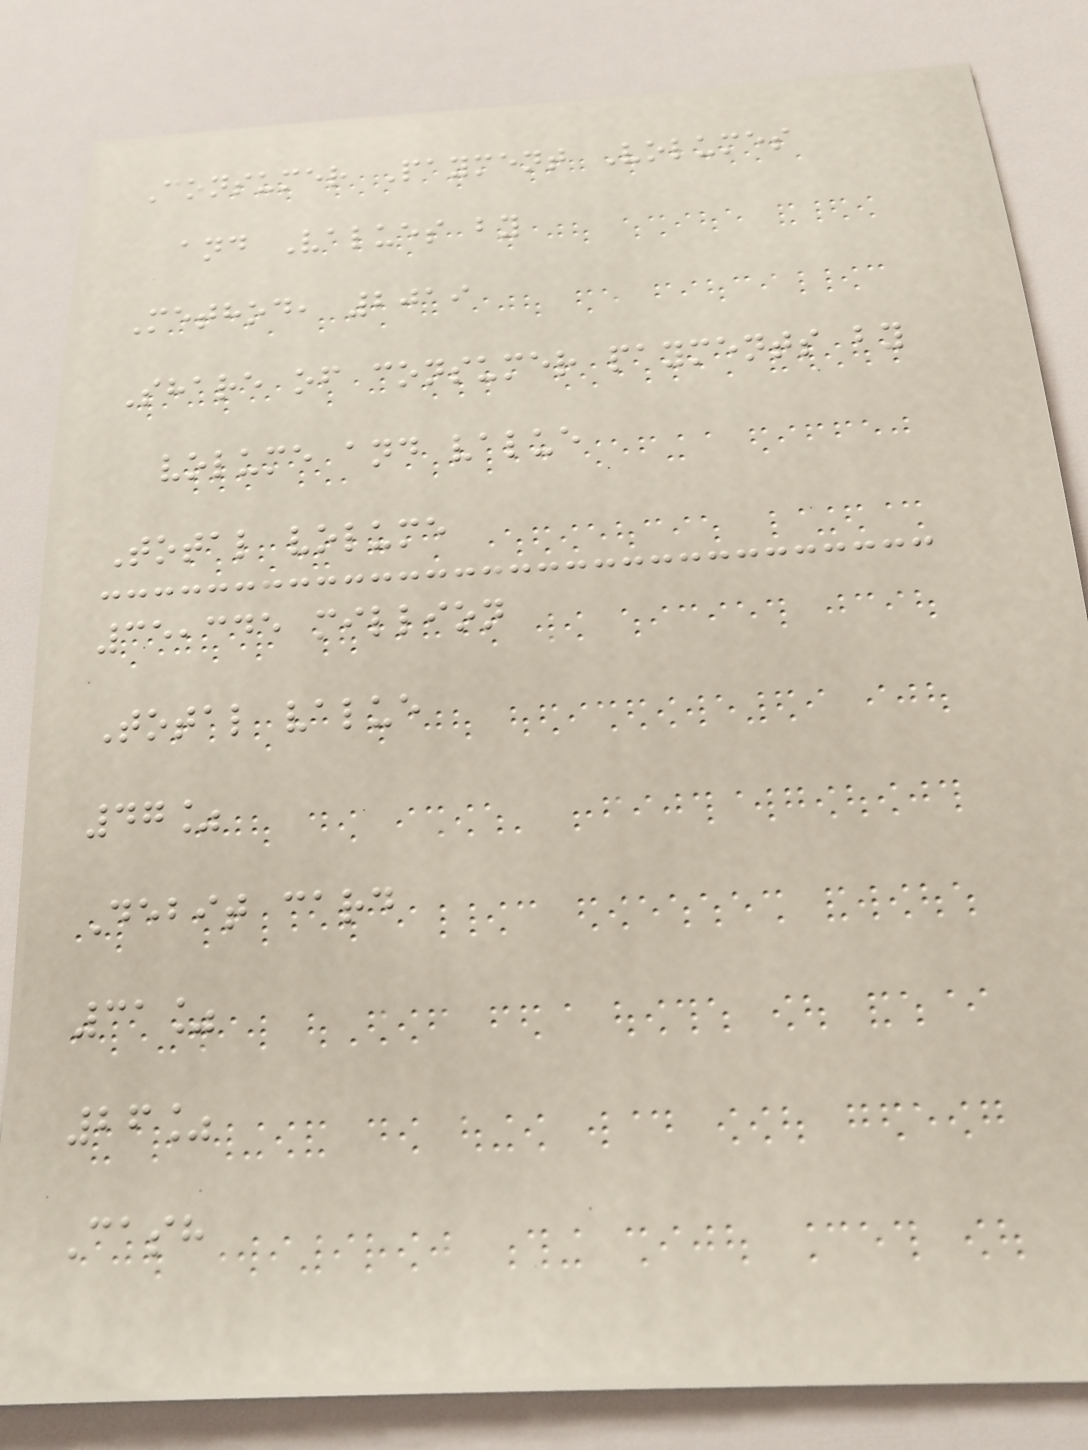Consumer Payment Volumes
and Values by
Method, 2019
Share of consumer payments by
volume and value
Total volume
35,345 million
Total value
47%
Debit card
31%
26%
Cash
